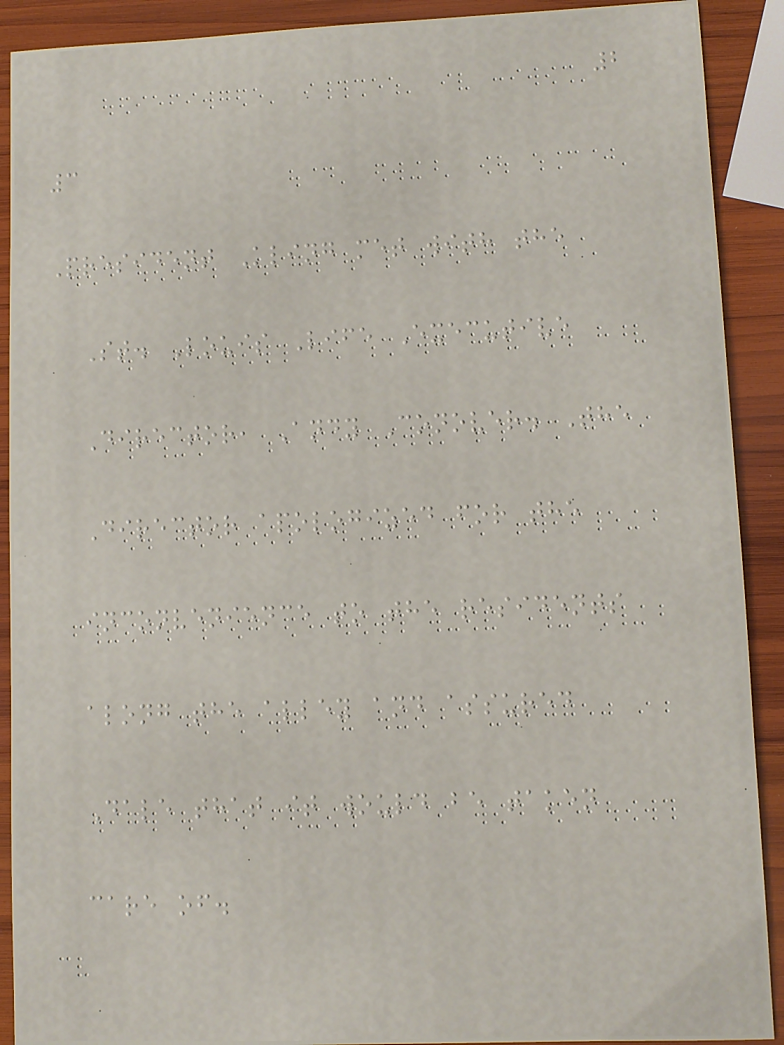2
3
President Kling met with the
St. Louis Life Executive
Director, Andy Conover. The
Director apologized for the
inconvenience to the residents
along the alley and assured
Dale that it would be taken
care of.
